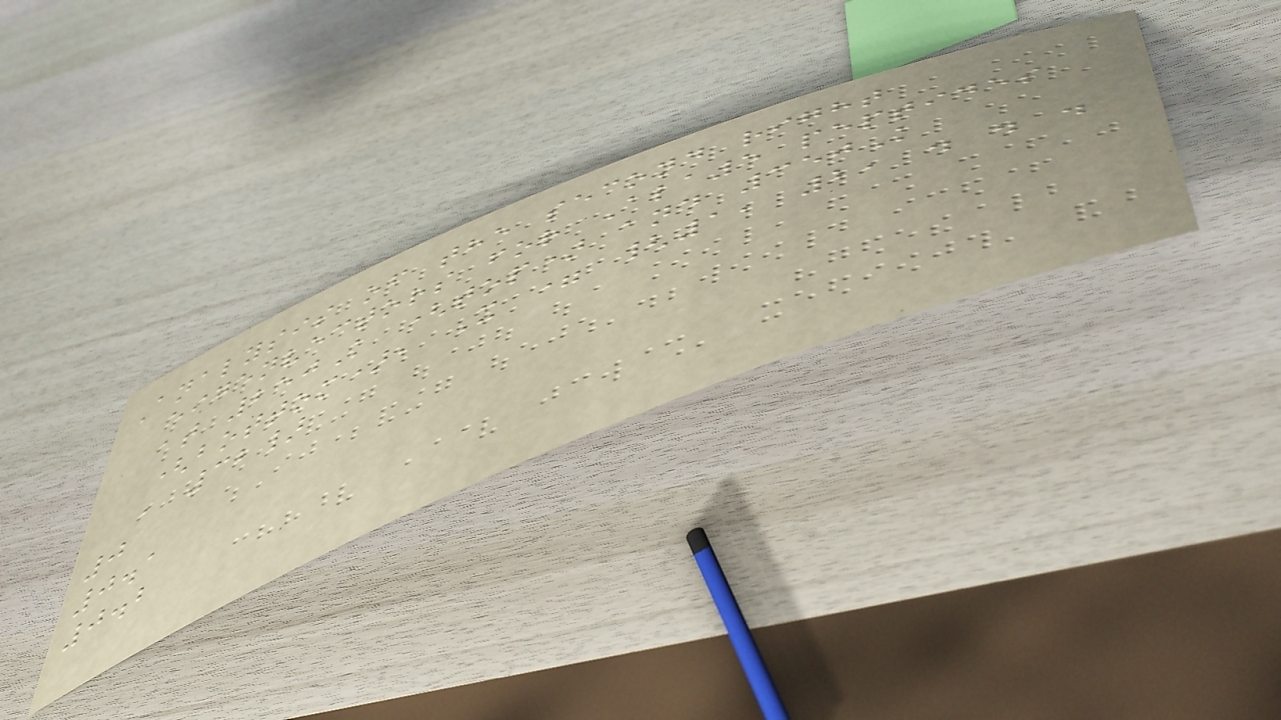Analysis of the second right
eigenvectors for Ala5 peptides
at 250K (top) and 350K
(bottom), X = {1, 2, . . .
, 32}
0
0.1
0.2
